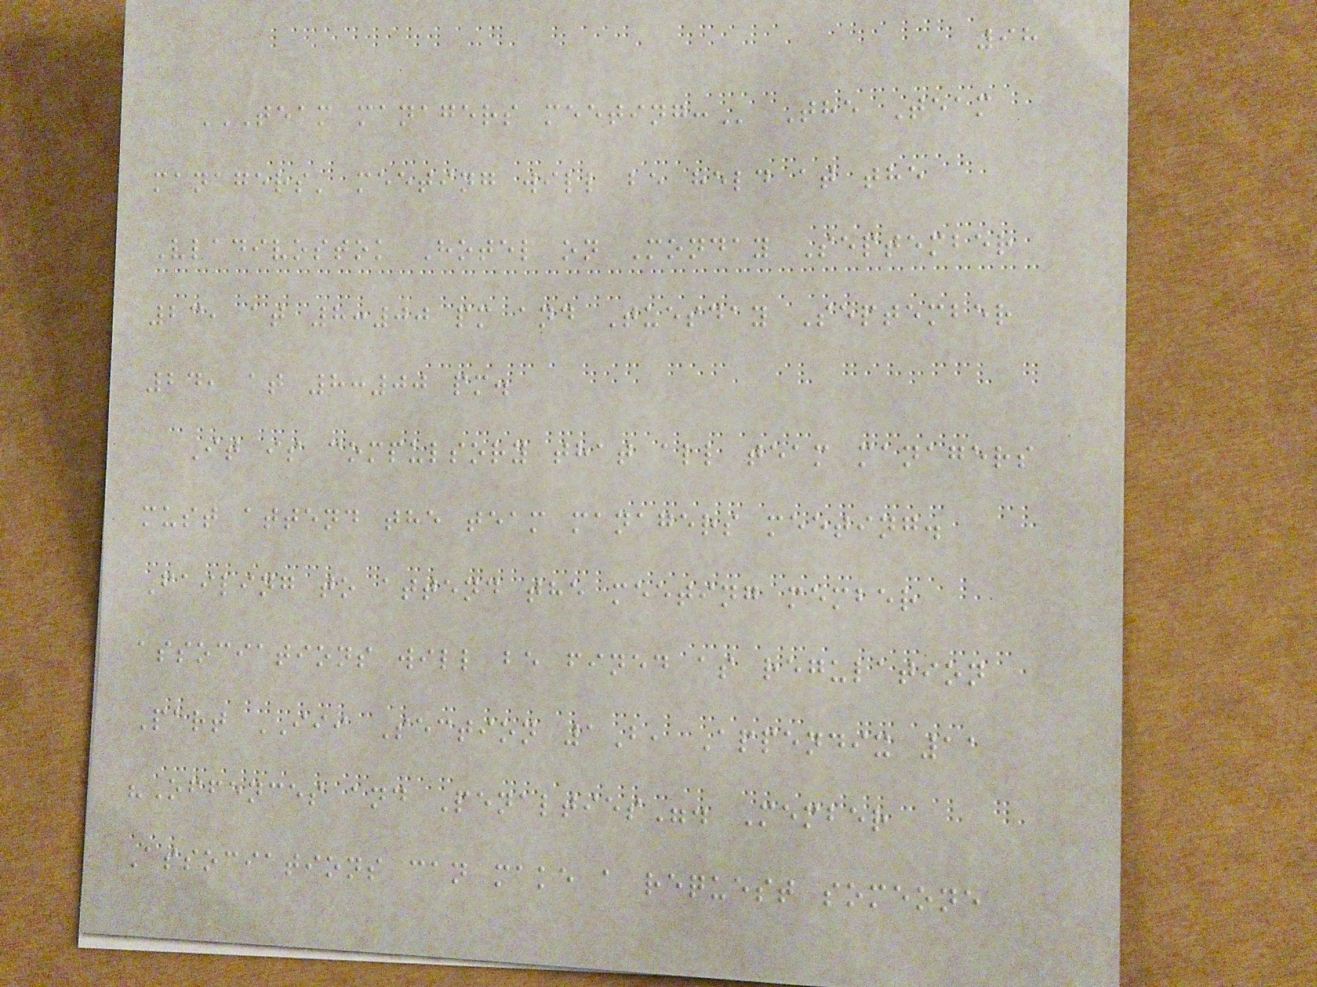98
TEAM MANAGERS MEETING: The Team
managers' meeting will be held at the
Vladivostok Hotel on Monday September
23, at 8:00 pm and Tuesday September
24, at 8:00 pm.
It is compulsory that all team managers
must attend the team managers meeting.
Failing to attend the meeting member
associations will be fined as regulation
Part III Section 1B, Appendix 11
"Offences and Penalties". Member
Associations can make a request someone
